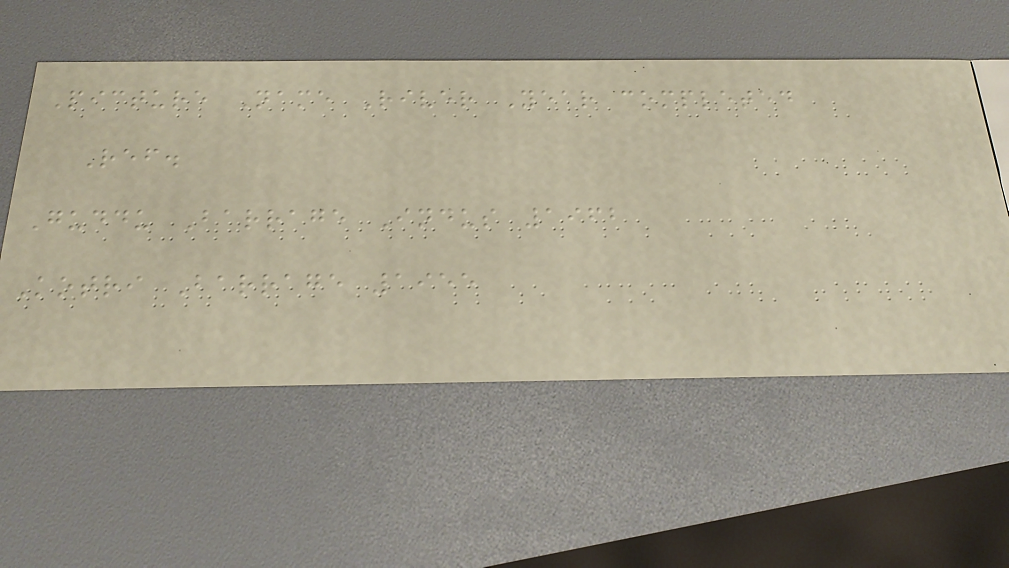Picture Name River Year completed
Ref.
Guddu Barrage Indus 1962
Kotri Barrage 1955
